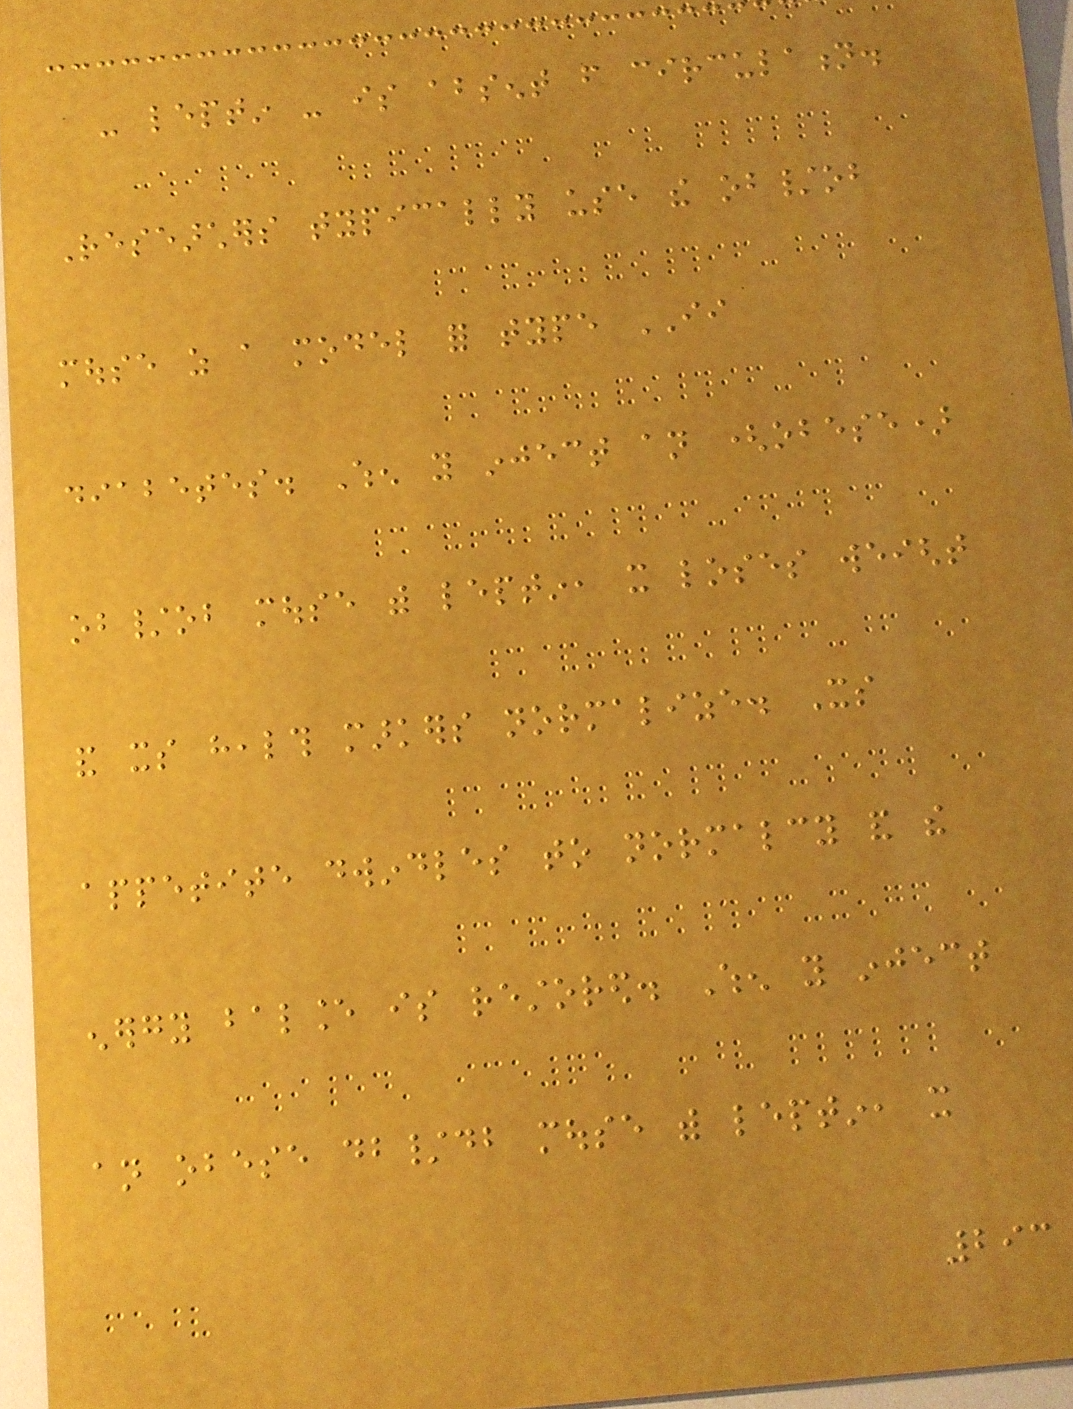- leptin - is absent from circulation.
Researchers typically use the ob/ob
mouse as a model for type II
diabetes. When you inject an (obese)
ob/ob mouse with leptin, it loses weight
and its health markers normalize. Its
appetite dwindles to normalcy and the
energy balance is restored. When you inject
an obese db/db mouse with leptin, it
293
